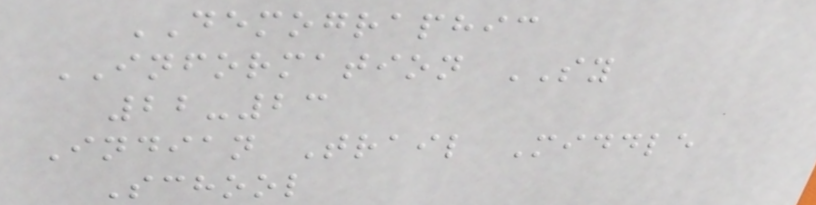DEMOGRAPHIC
INFORMATION SY
22-23
Indian Trail Middle
School
